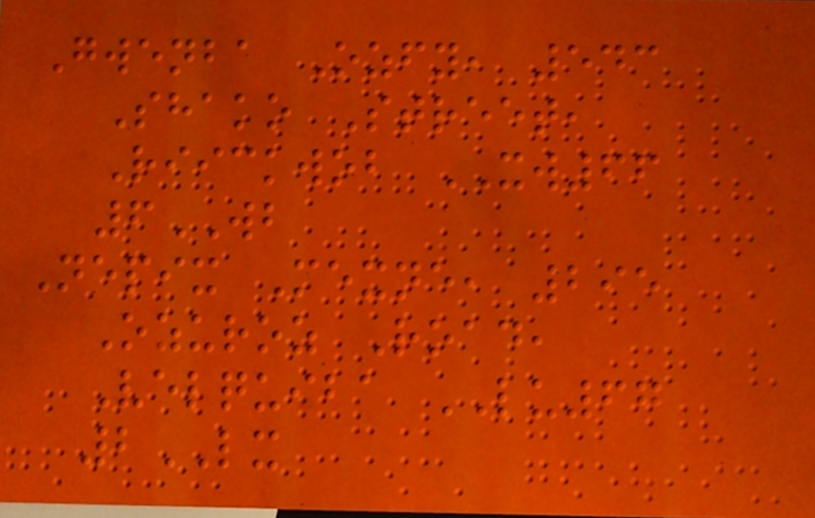Gwenba Ozfy, 543
Shako Street,
Riickwob XW66
6WB
Nepix Mexne, 295
Ozuroz Road,
Velquiba LU67
2LX
